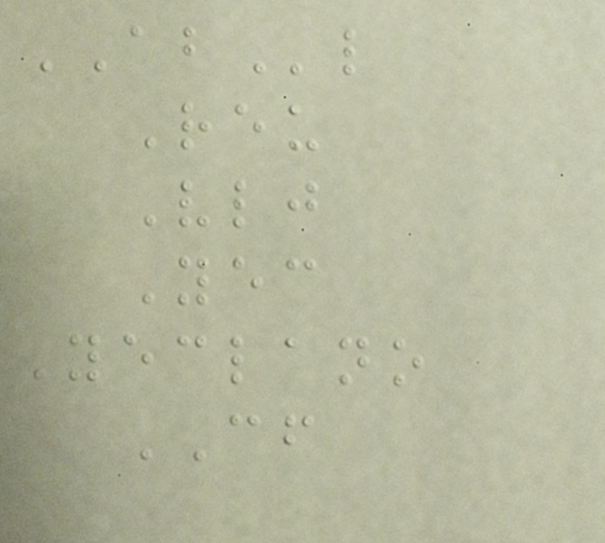ABl
Reu
Vlj
Yec
Yeclano
CF
